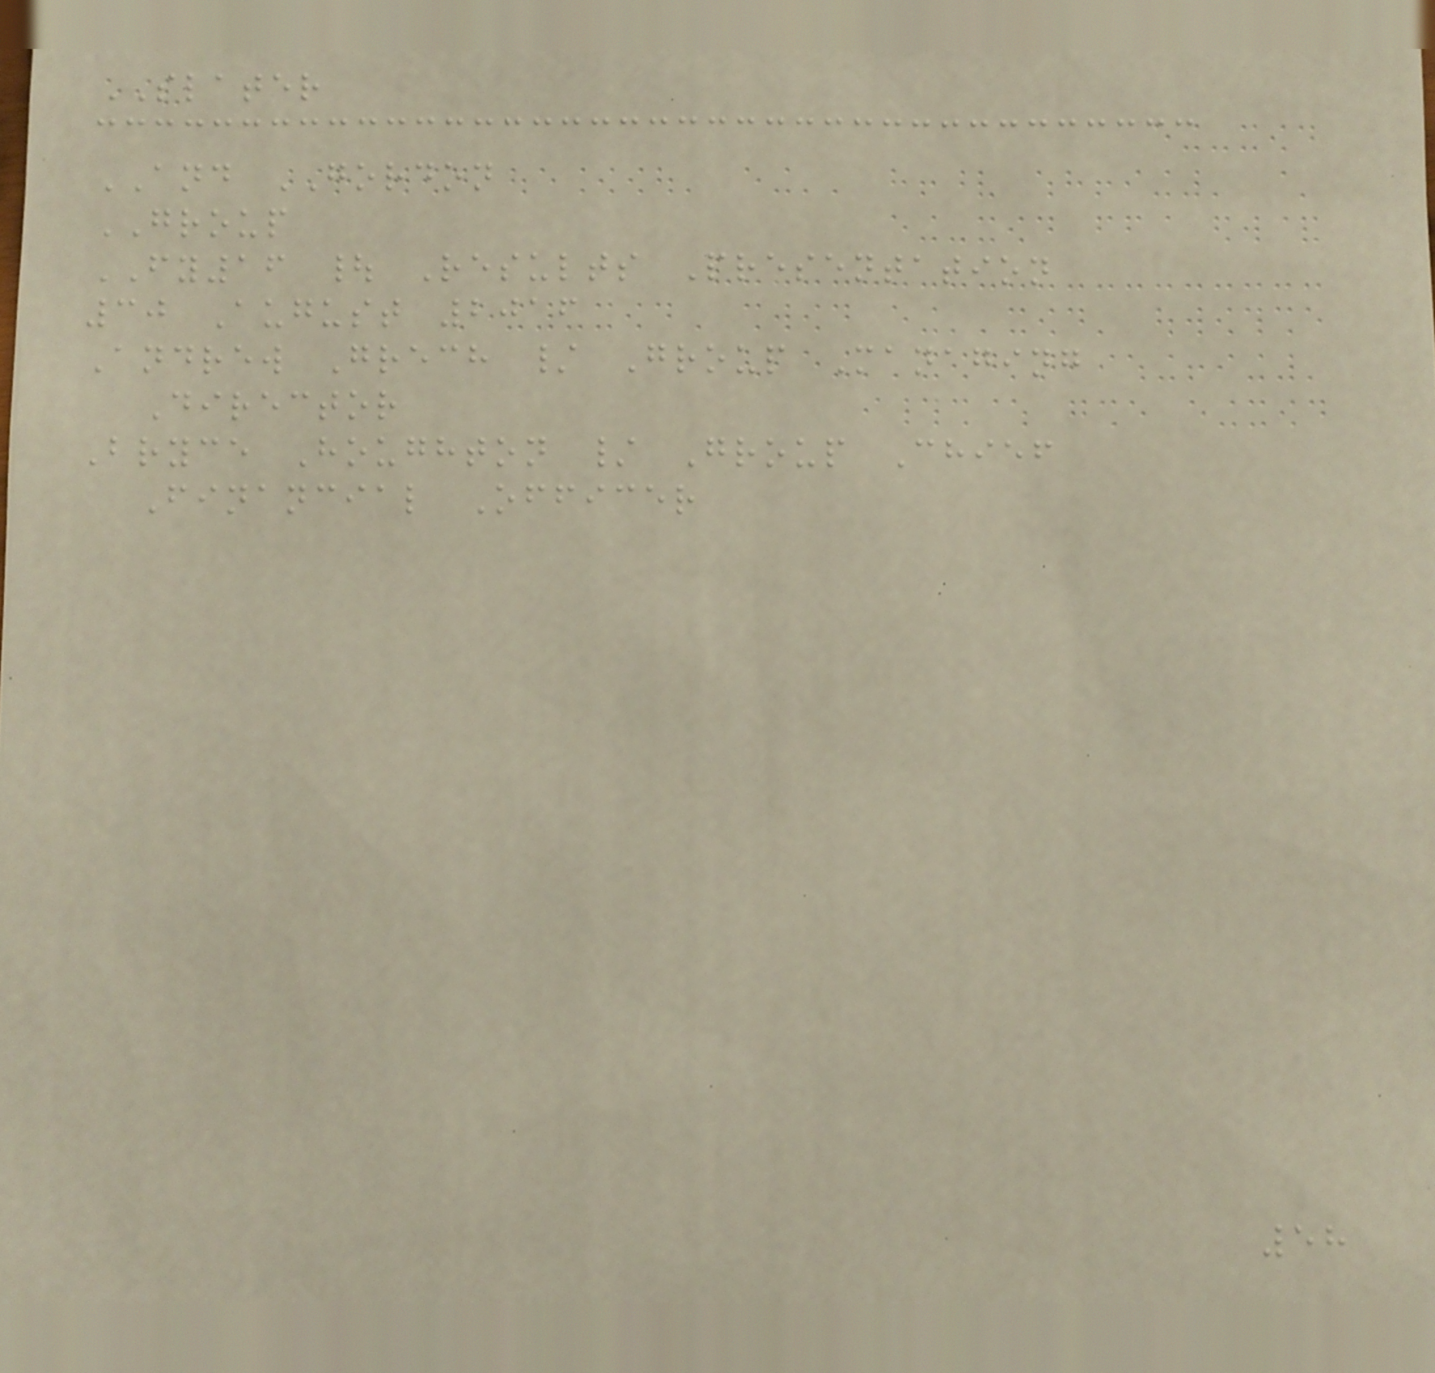SLATER
AND GORDON
GROUP
FY16 | Results Presentation
30 August 2016
Andrew Grech / Group Managing
Director
Bryce Houghton / Group Chief
Financial Officer
58
